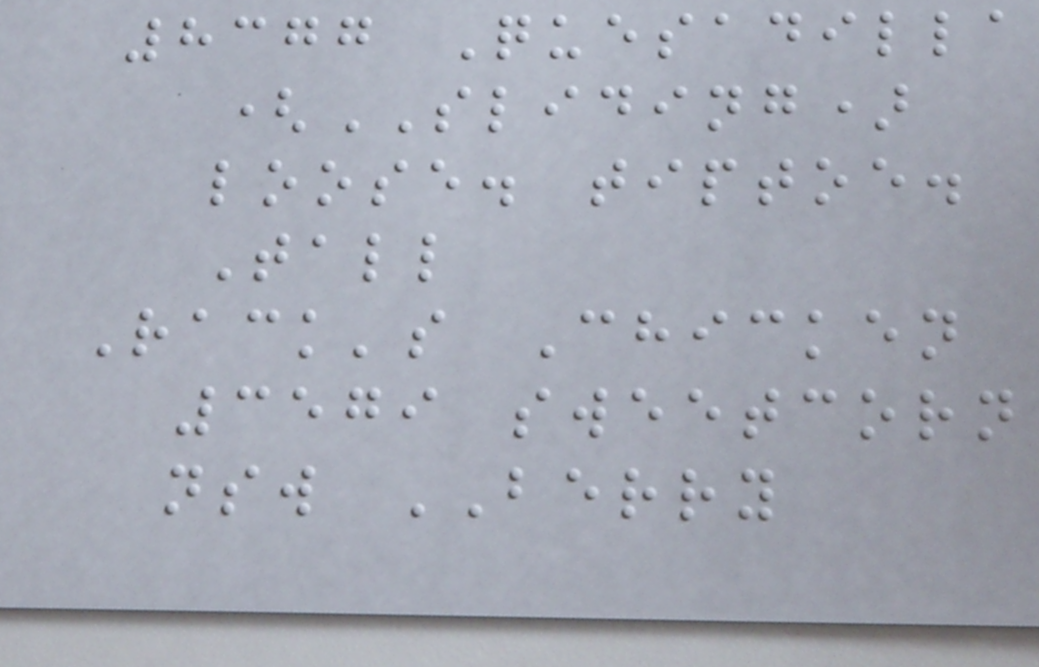8377 Quesadilla
(SLIDING)
loose. tiptoe.
Tall
Rack's Chicken
3579 sweetcorn
nsw BERRY
